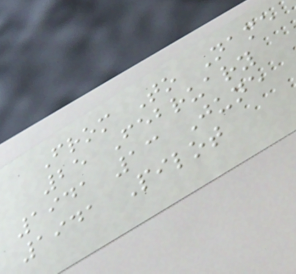From To Name
25 February
1941 13 June
1941 Pilot
